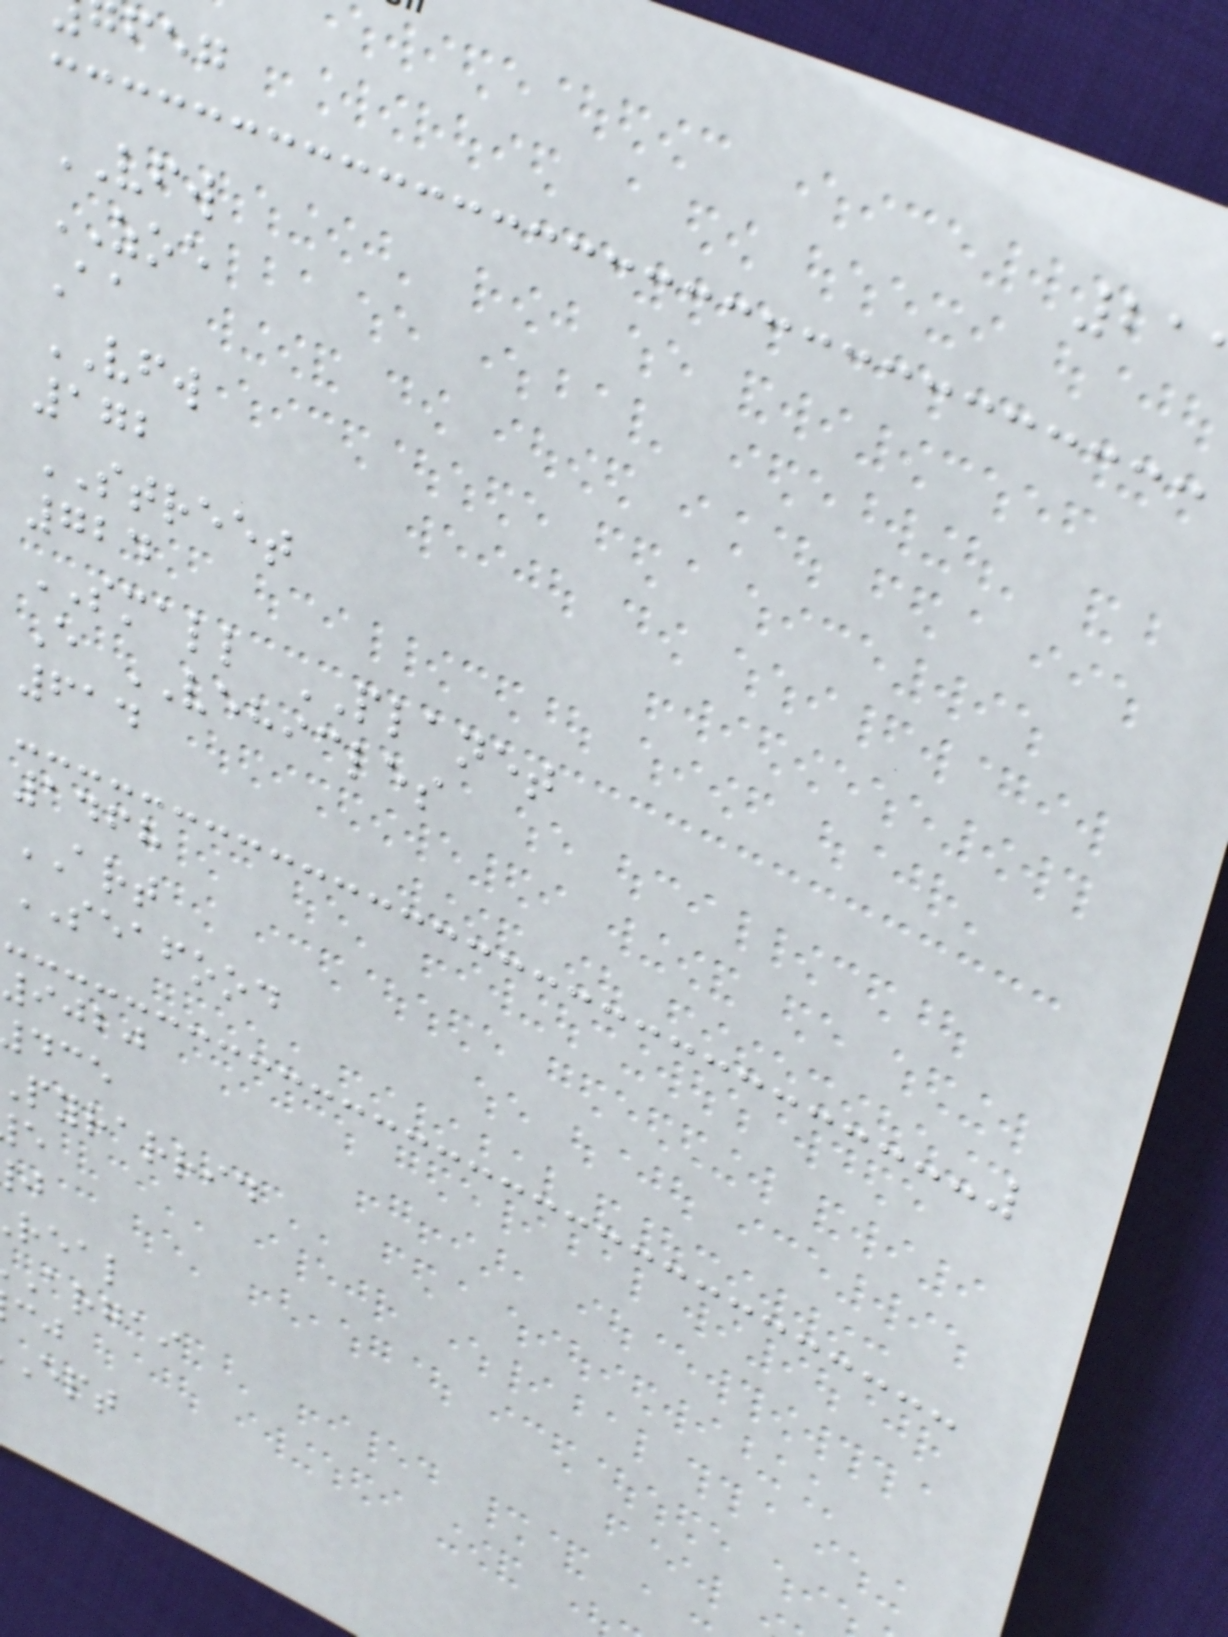VFW
ZOE
Aa
VFW
172
STREET
724
SMALL PLANET
E VEHICLES
614
1468
ART
SEAFOOD
9020
pyrarrid
real
argai
